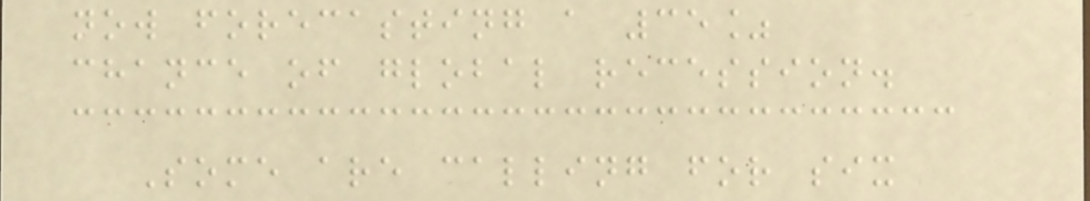now forecasting a 35%
chance of global recession.
Some are calling for six
